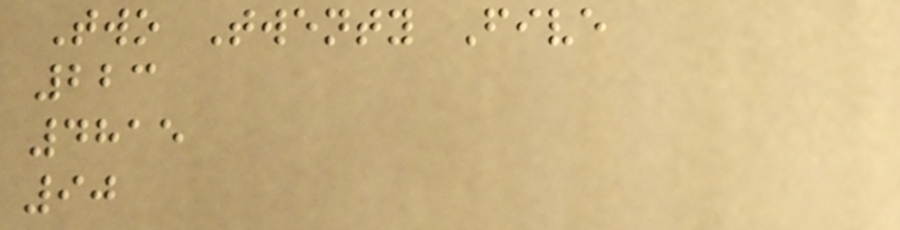Two Twenty Five
223
4815
90
